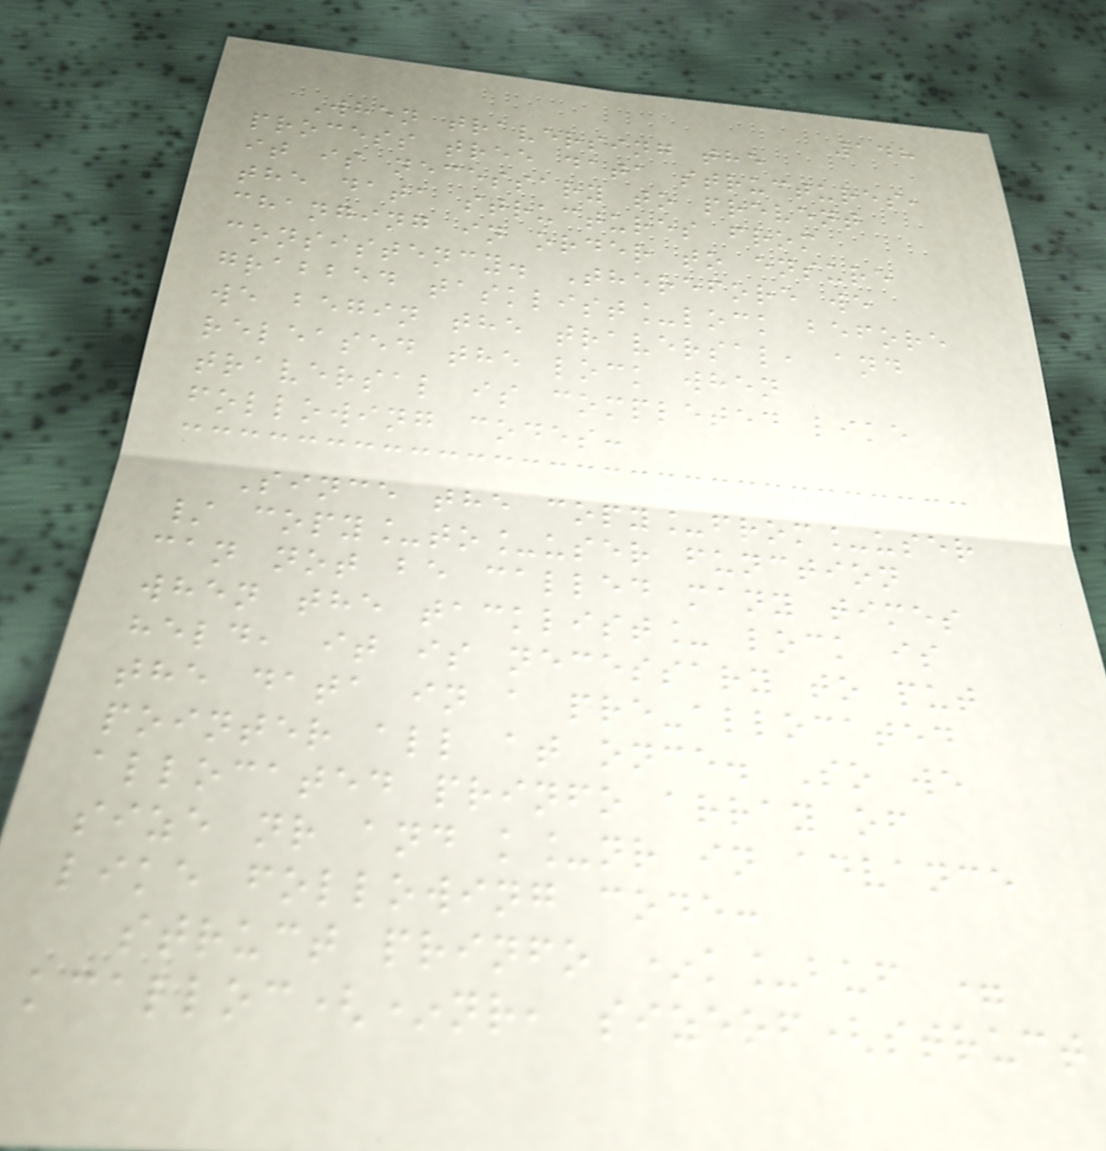148
When traversing the
process tree data structures,
it is necessary to prevent
the data structures from
changing in order to ensure
consistency. Therefore we
grabbed tasklist_lock before
we begin the traversal, and
released the lock when
traversal is completed like
following codes:
Since the copy_from_user
/ copy_to_user function
can not be called many times
when the tacklist_ lock is
held, it is necessary to put
the data in a pre-allocated
pointer all at once. So we
allocated prinfo array of
size nr and k_nr in advance
like following code:
struct prinfo *k_buf =
kcalloc(*nr, sizeof(struct
